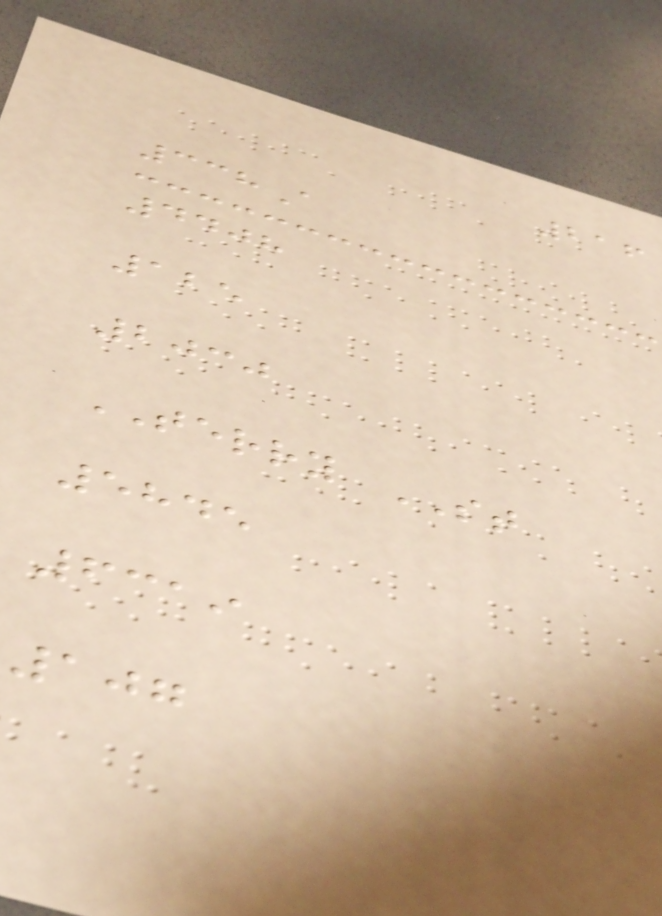216
338A
4408
125
2030
TERRY ST
5845
6319
107
